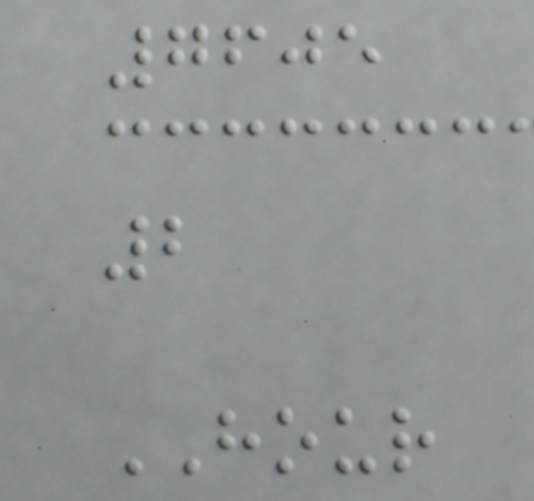7605
2
HOUR
